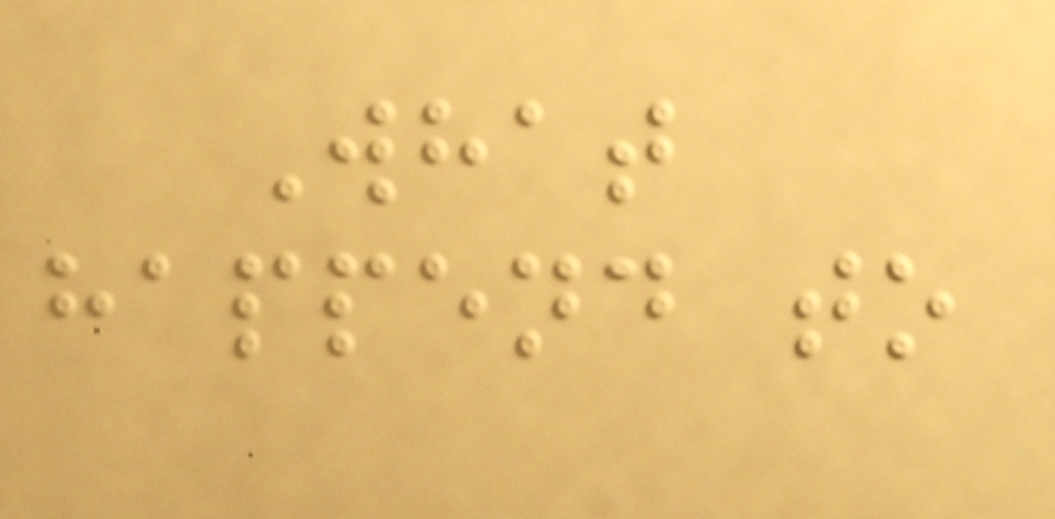What
happend to
